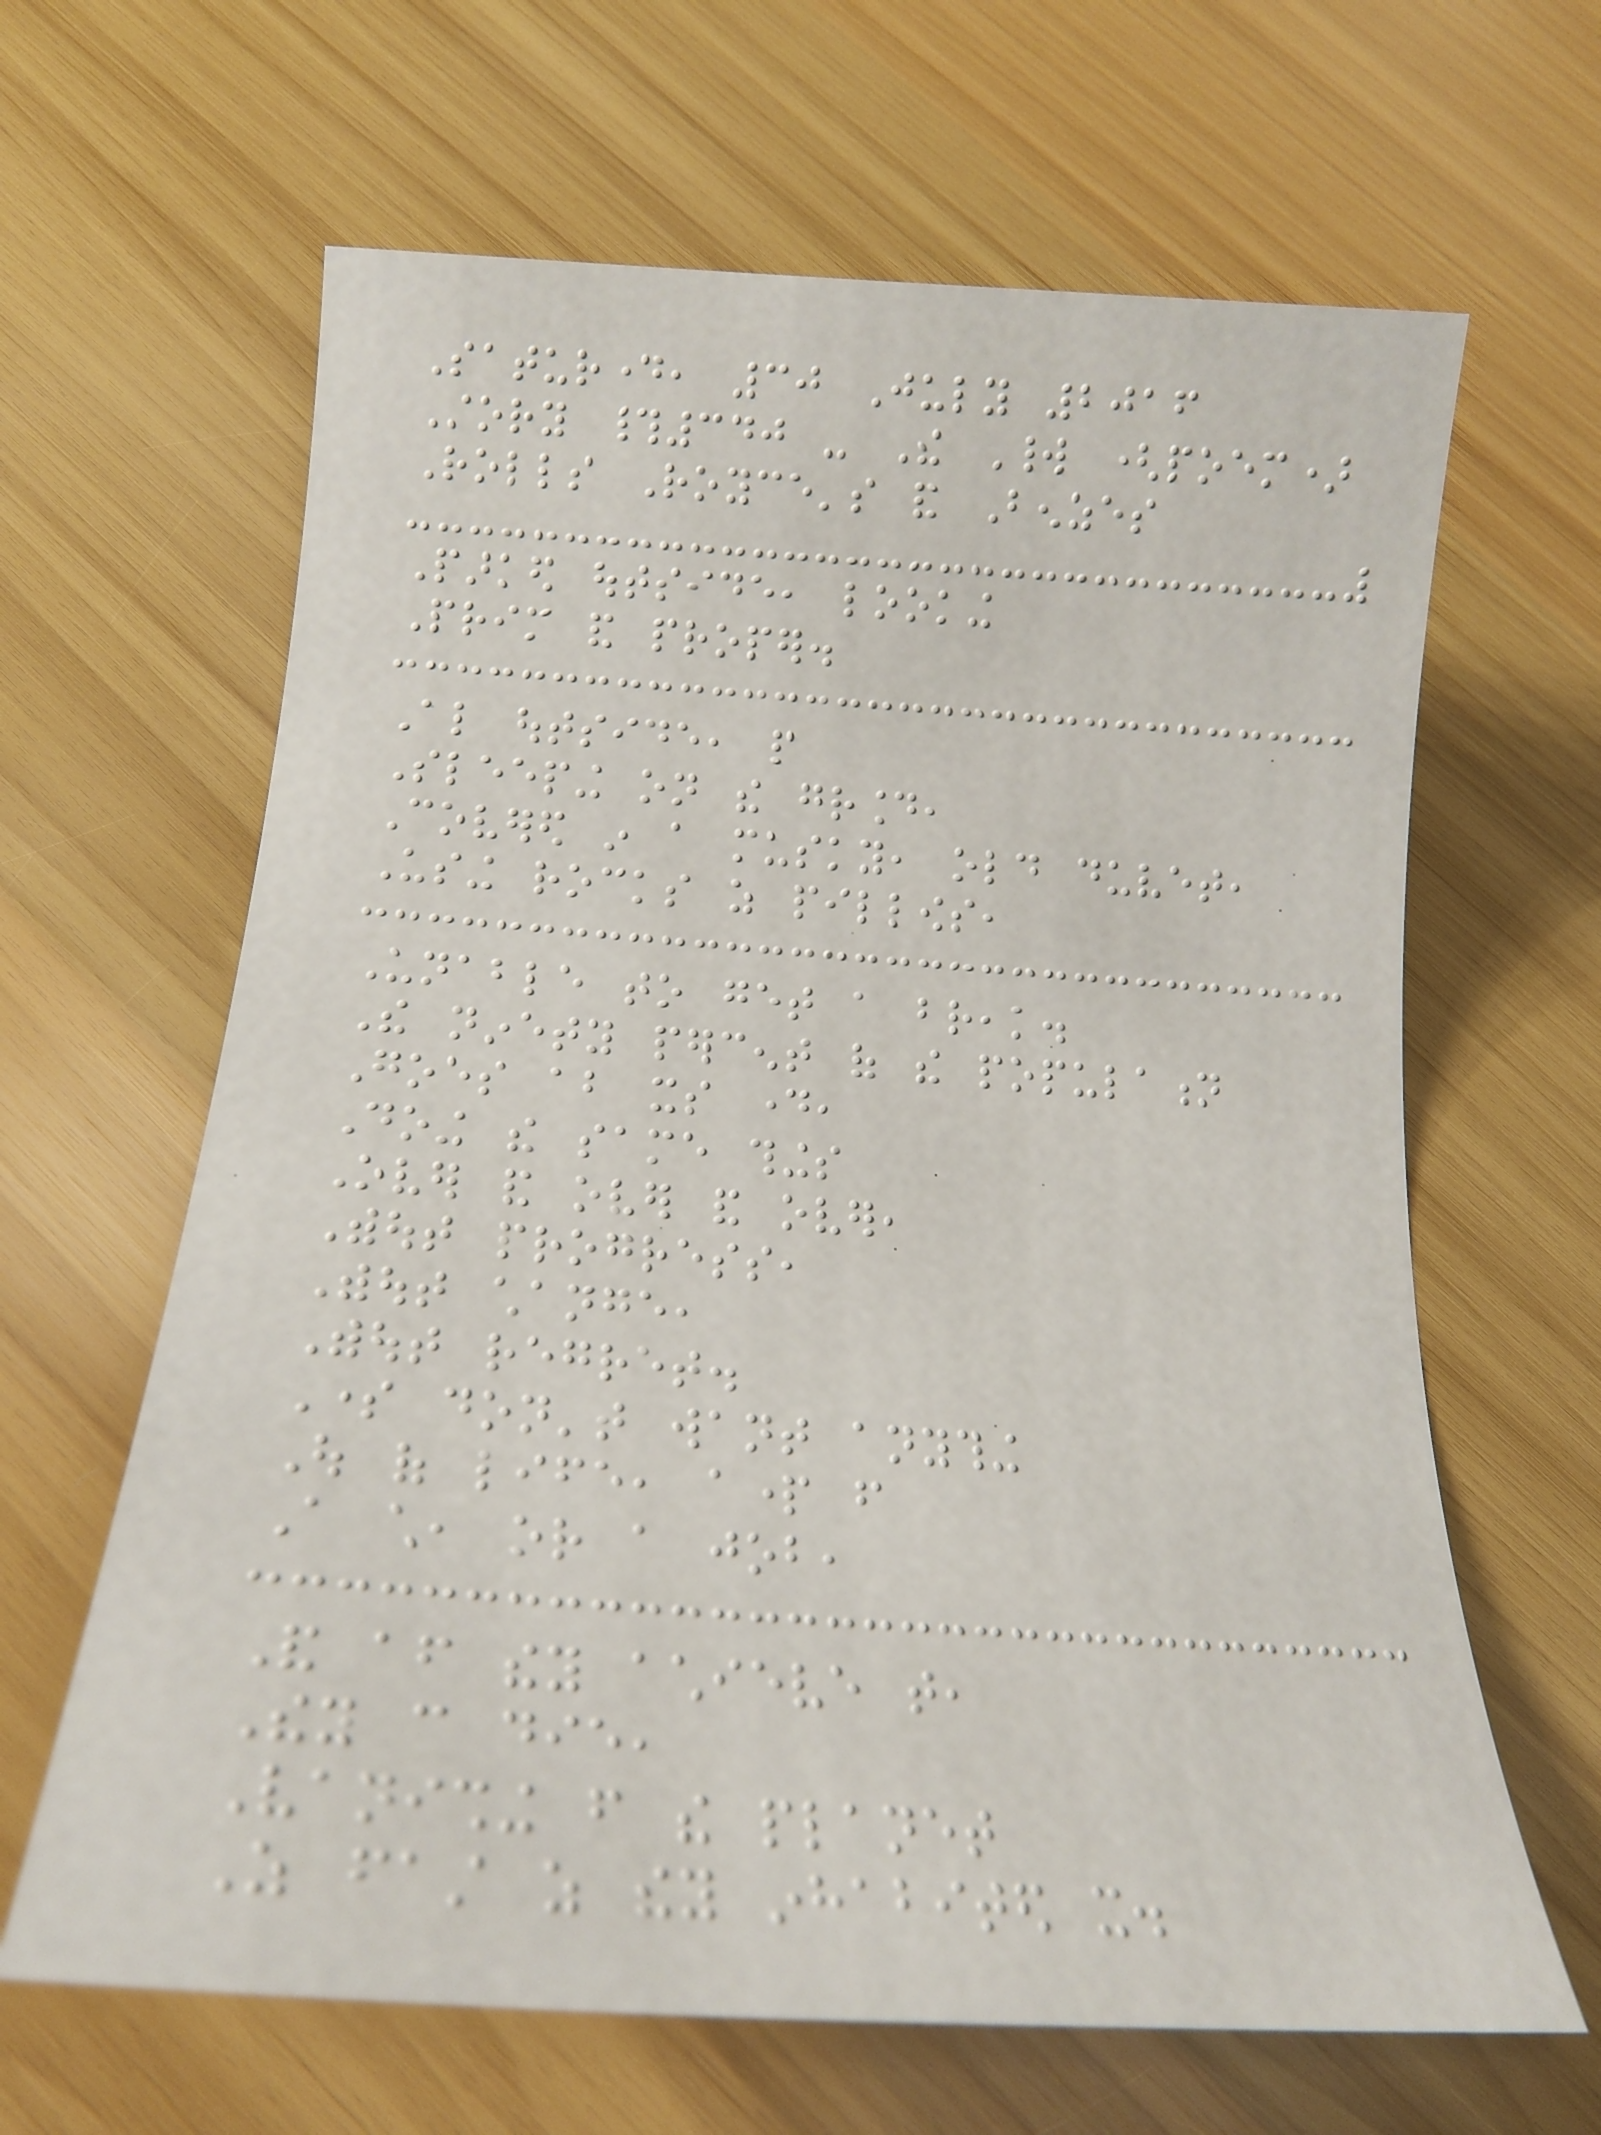Saturday, 30 July 2016
Story #340 - The World (poem)
Rolls Royce's and Benzes
Parked outside, looking
Prim and proper.
Also outside, people
Sleeping on the ground,
Covered in a musky, old duvet,
Using rocks as pillows,
Unable to get a break.
The ninety percent of the population
Goes about its day,
Doing the same things
Over and over and over,
Without progress,
Without change,
Without regret.
Some don't want anything
Out of life, apart from
A child, or a job,
And after they achieve that,
They can die,
Vanishing from the planet
As fast as they inhabited it.
